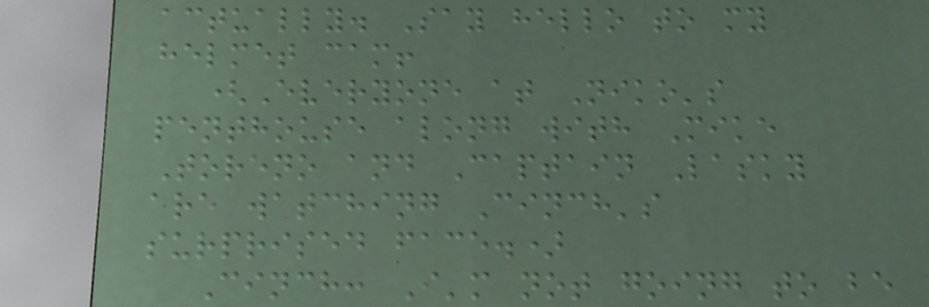actually. Say hello to my
helmet cam!
(Everyone at Niko's
penthouse along with Mike
Toreno and Captain Lasky
are watching Cinch's
surprised face.)
Cinch: I'm not going to be
